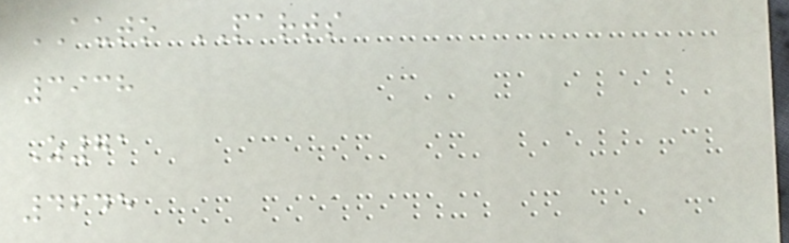AUTO PARTS
3938
Z71
4645
